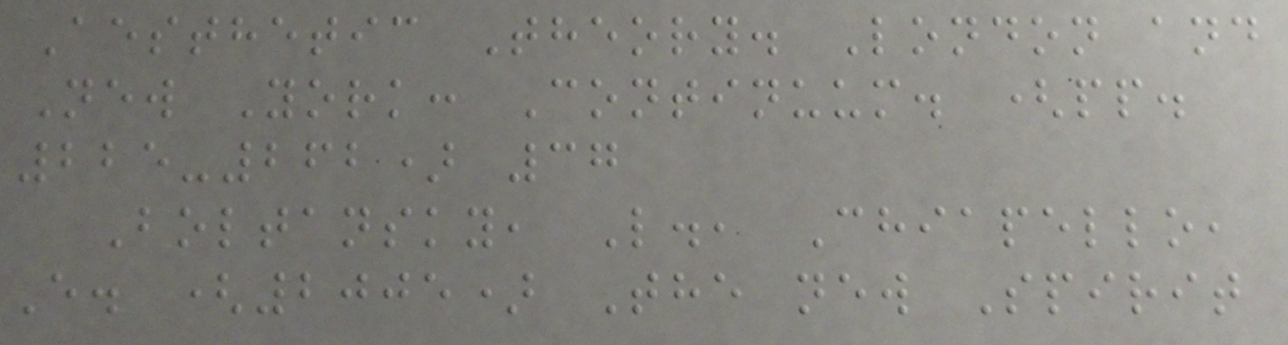Aesthetic Theory. London and
New York: Continuum. (pp.
225-262) 37
Boltansky, L., Chiapello,
E. (2005) The new Spirit
